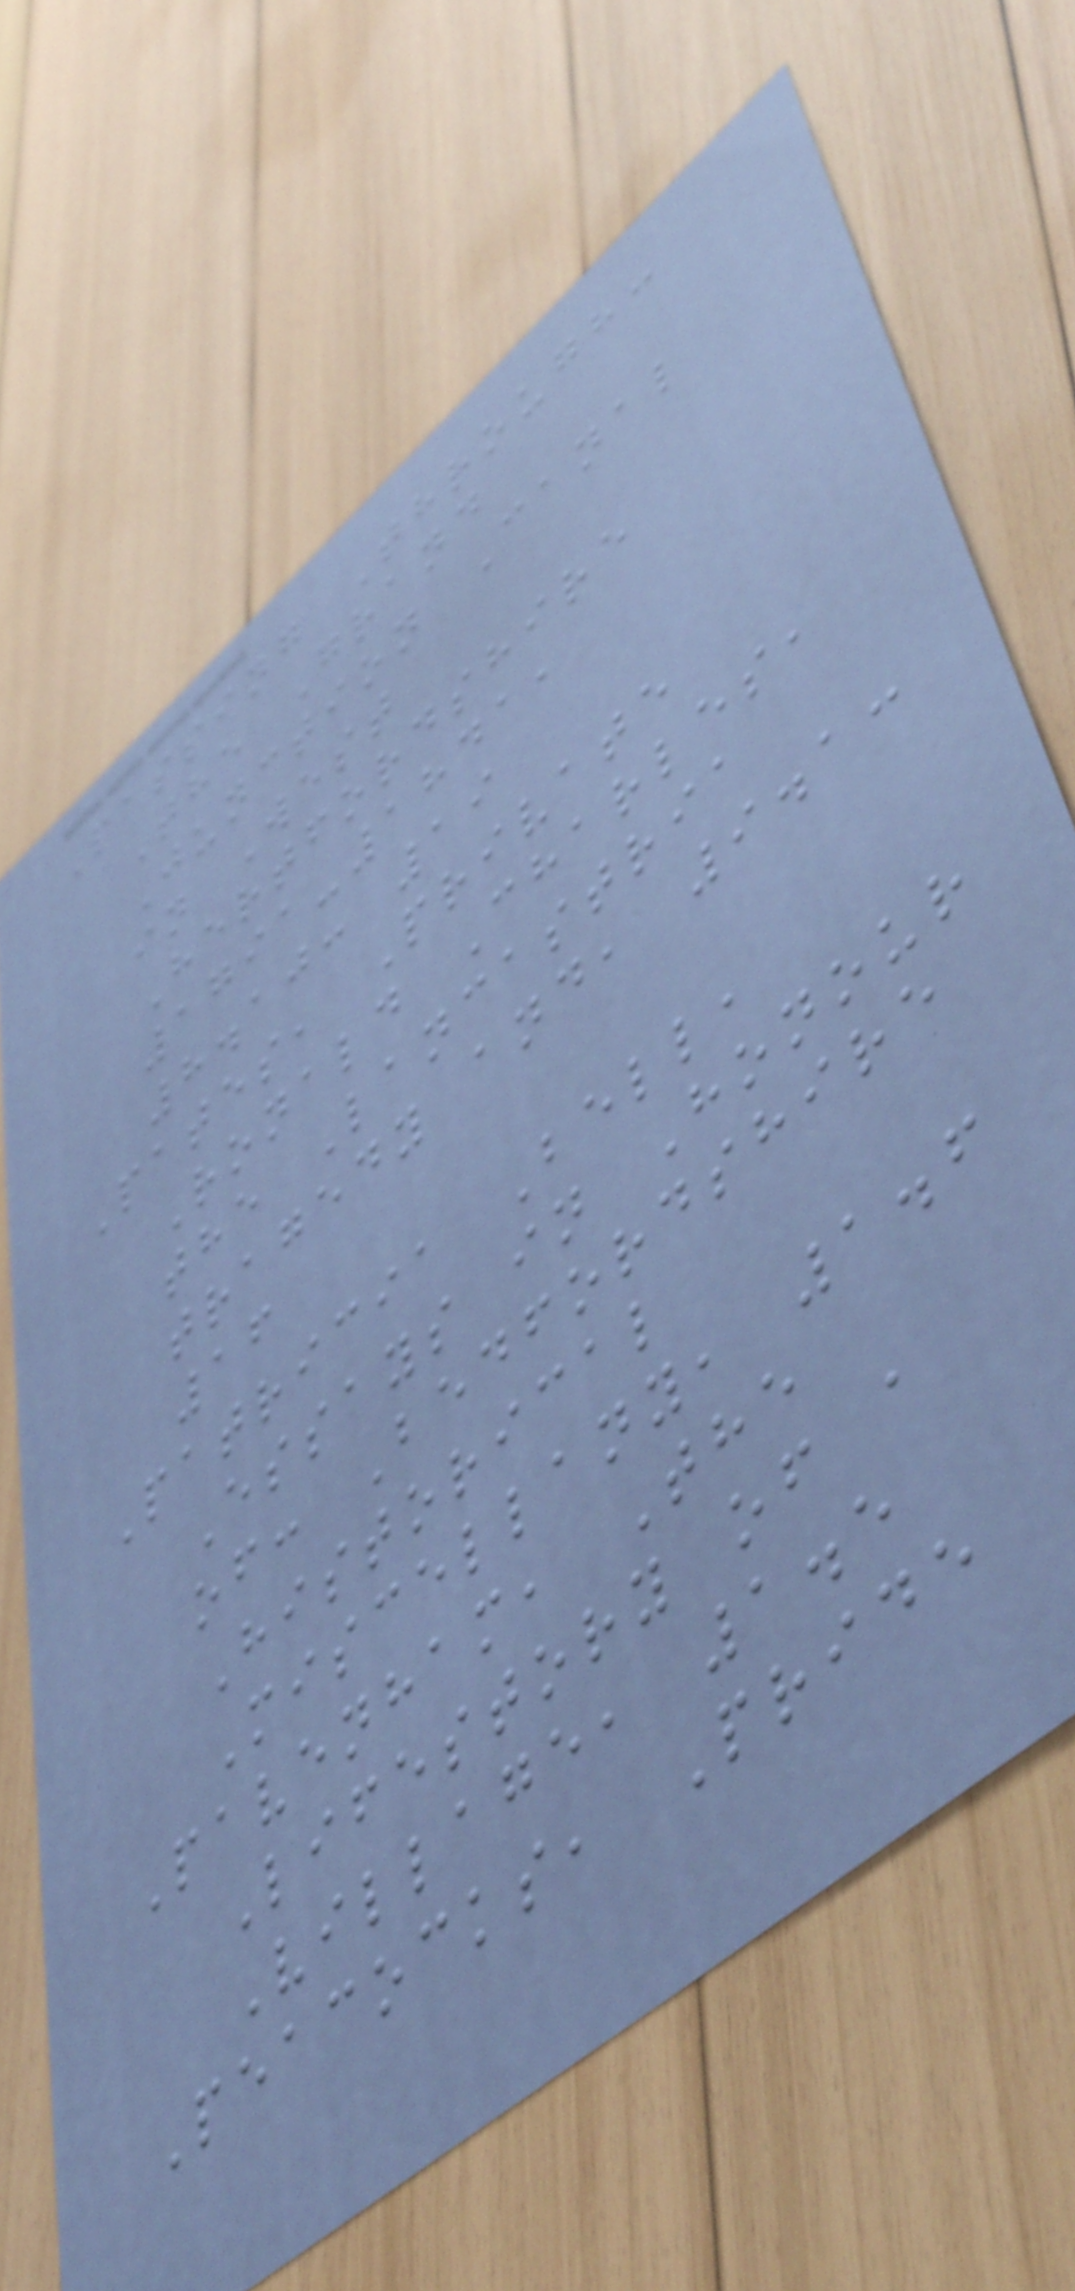Passing Through:
The Grand
Junction Canal
in West
Hertfordshire
1791-1841,
8.10: 19
Pates, Private
Ronald Charles,
the Lancastria
tragedy and, 9.1:
16
Patricia Bell,
Essays in Honour
of: Bedfordshire
Historical
Miscellany, 1.6
Pavenham, The
Lifestory of a
Village, 1.5
Peacocks, Pride
